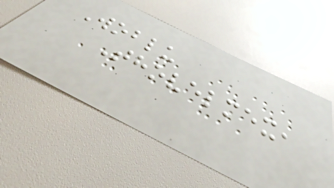Woblu
Thovelmex,
